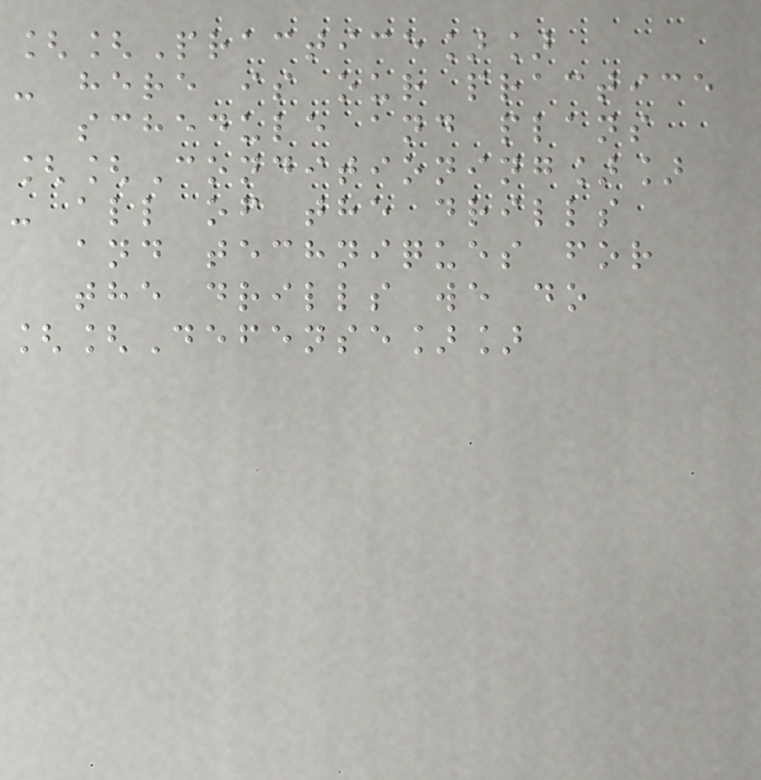[[Practice]]
- here is our practice
schedule and plans
[[Conditioning]]
- all of the drills
and techniques for
the drills we do
[[Defense]]
